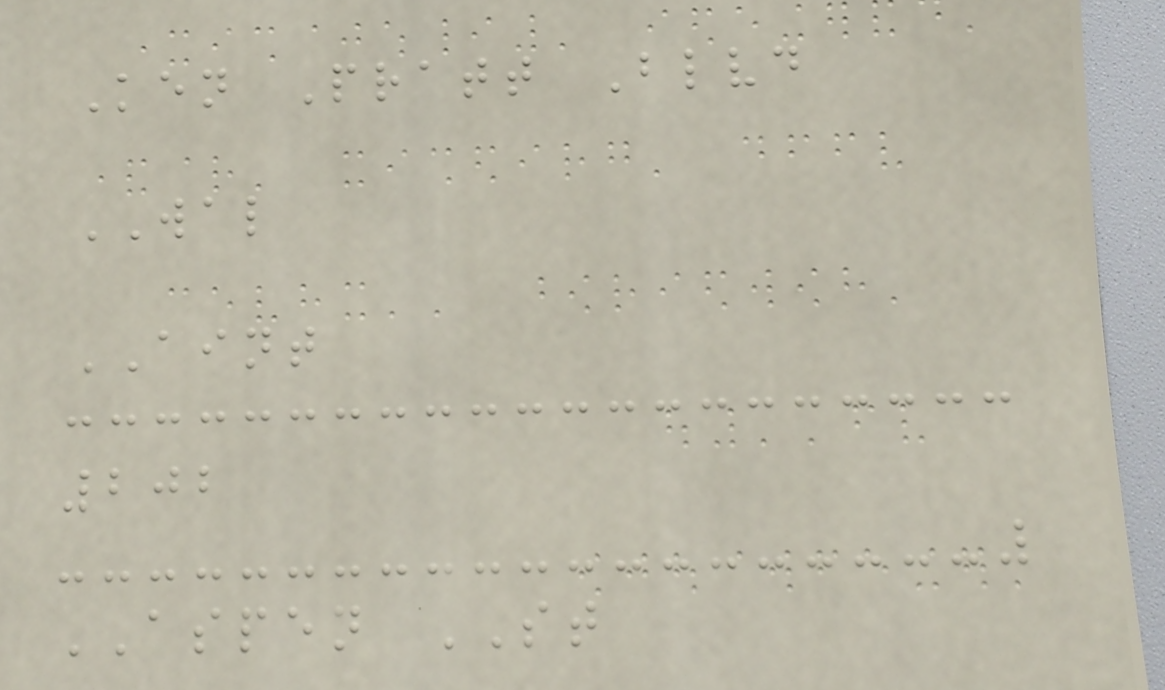Ken Pratt Blvd
WAL
AINT
202
ASPEN ST
